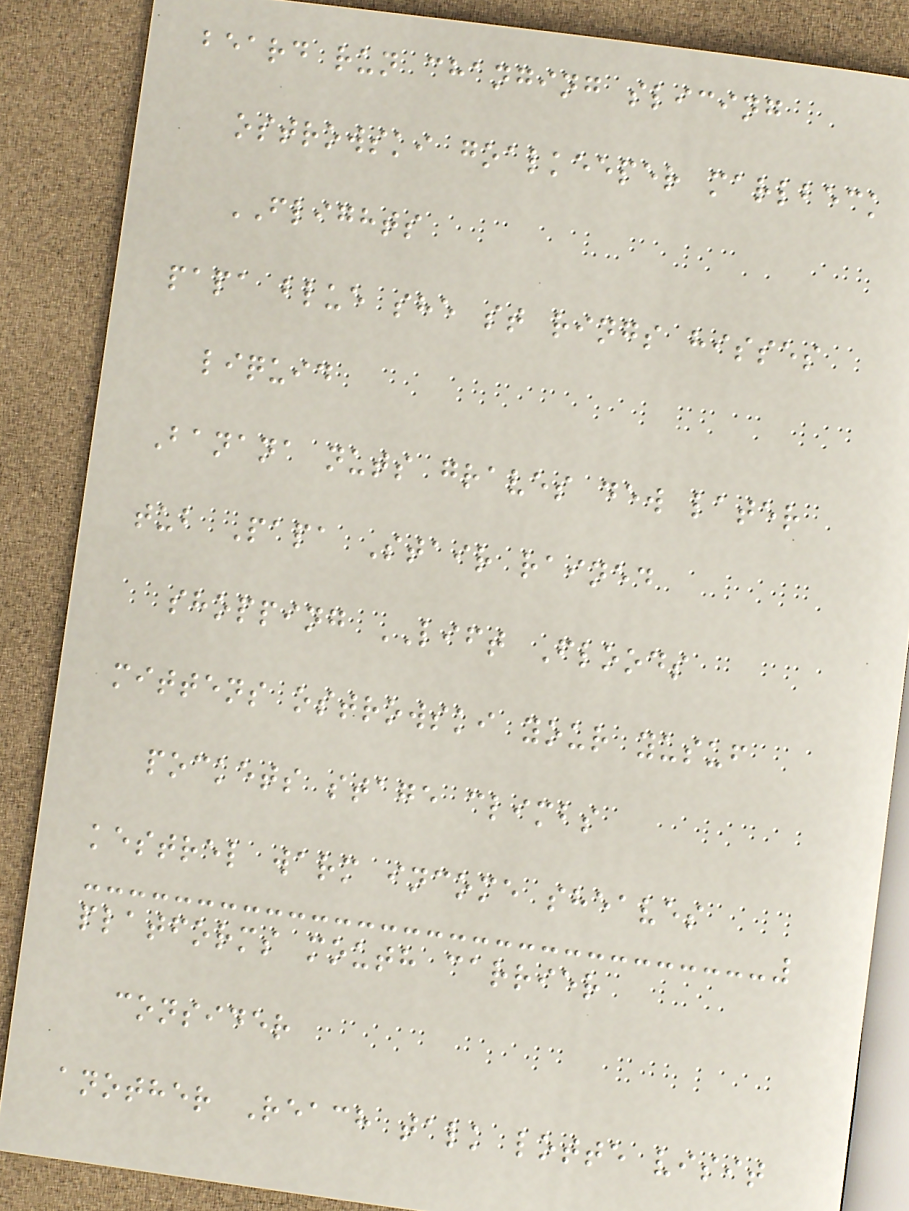beard run changing slicing
ostrowski goalkeeper marlbeck
FLIGHTS
papa blue she st rings hisses
liquid
Banana nuts graves dew later
tub Papa Stair rained
shopping LIFT Floods
mittens ostrowski your yusuf
pockets stage climbs
kestrel warm income sheaves
platforms mouth carrier
consider
another Reach talk lotte visit
